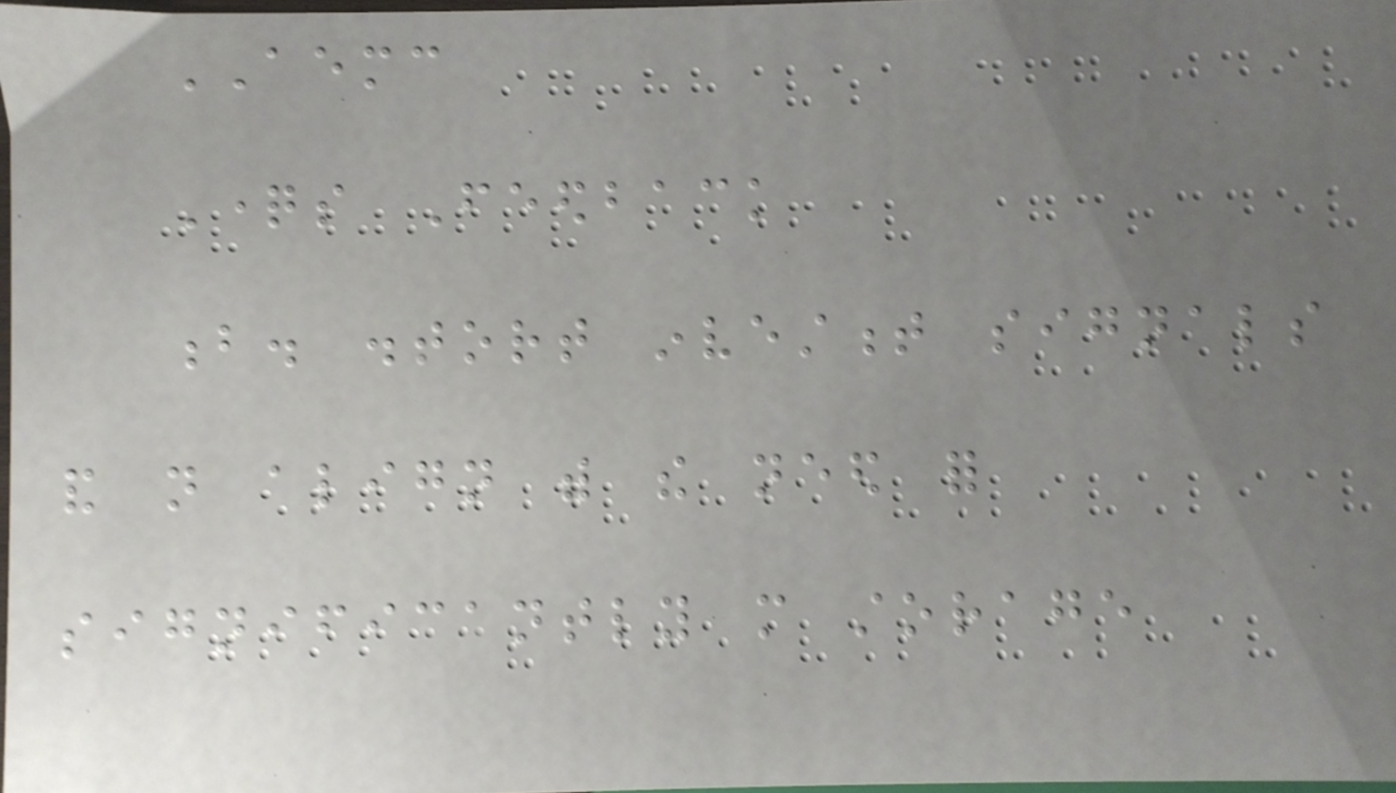AEMC
Questions Feedback
b. distort investment signals
and not align with the need for
significantly more storage
